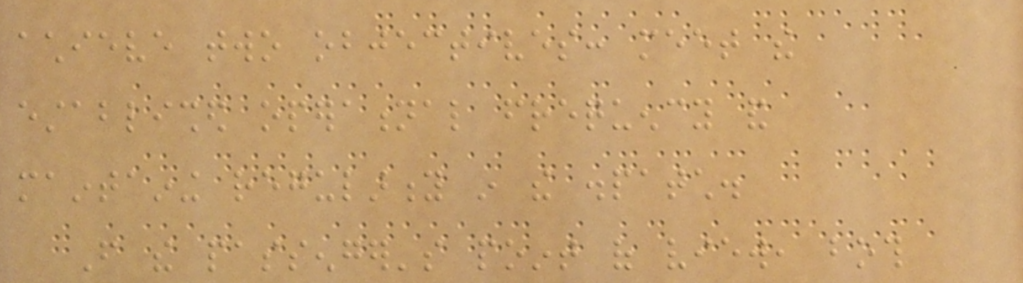achieve two objectives: meet the
established operational frequency and
maintaining regularity in the dispatch.
From the passenger's point of view, both
